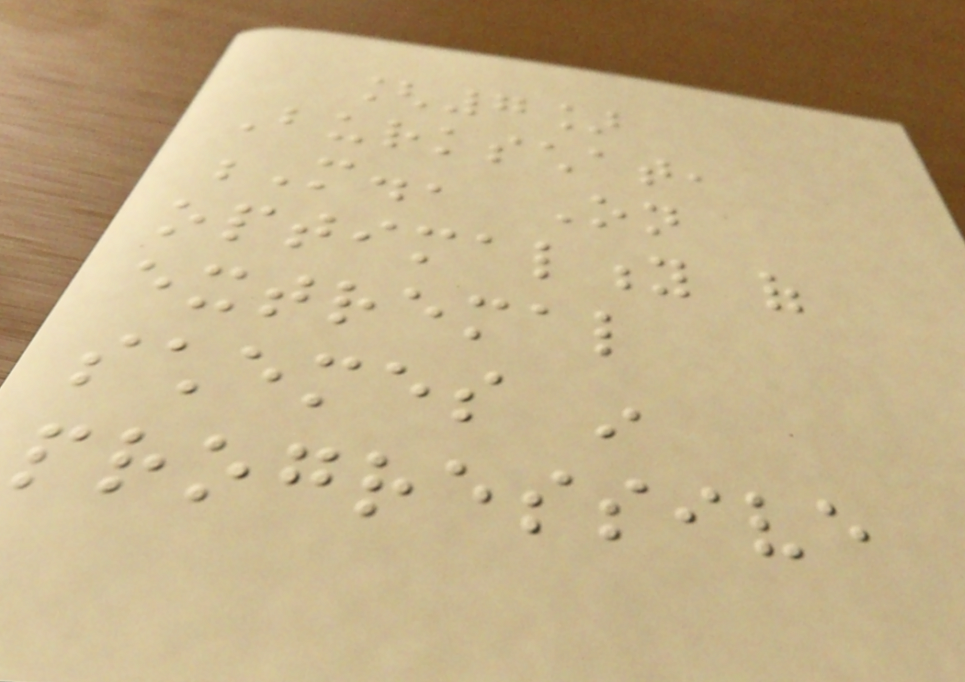[7]
Burkschat,
M., On
optimality of
extremal
schemes in
progressive
